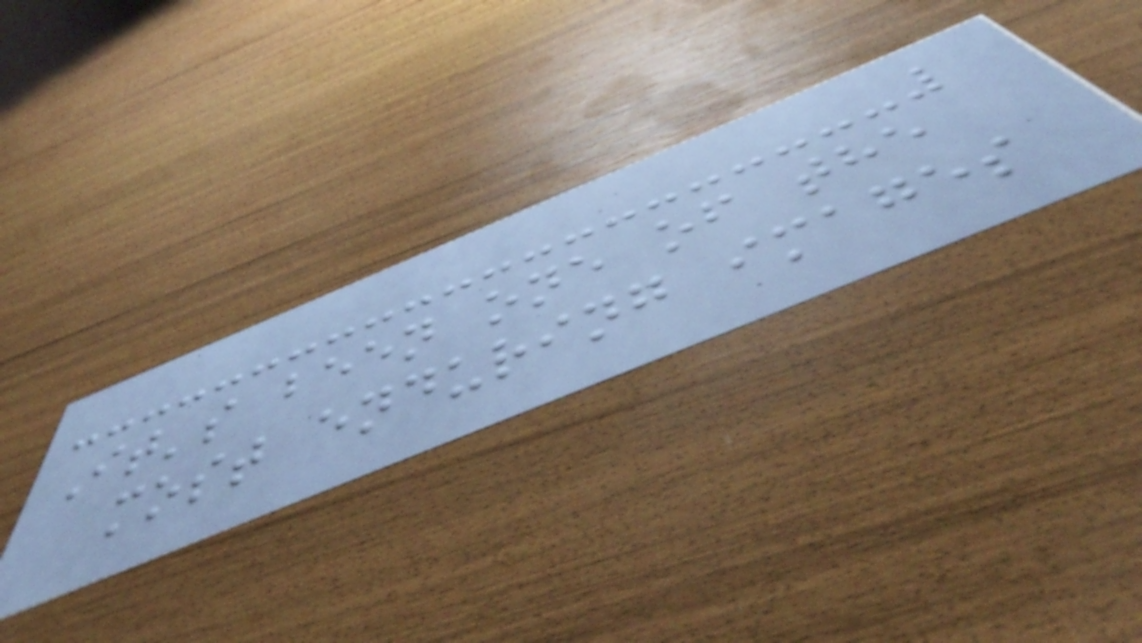It's been one of the
most enduring images
